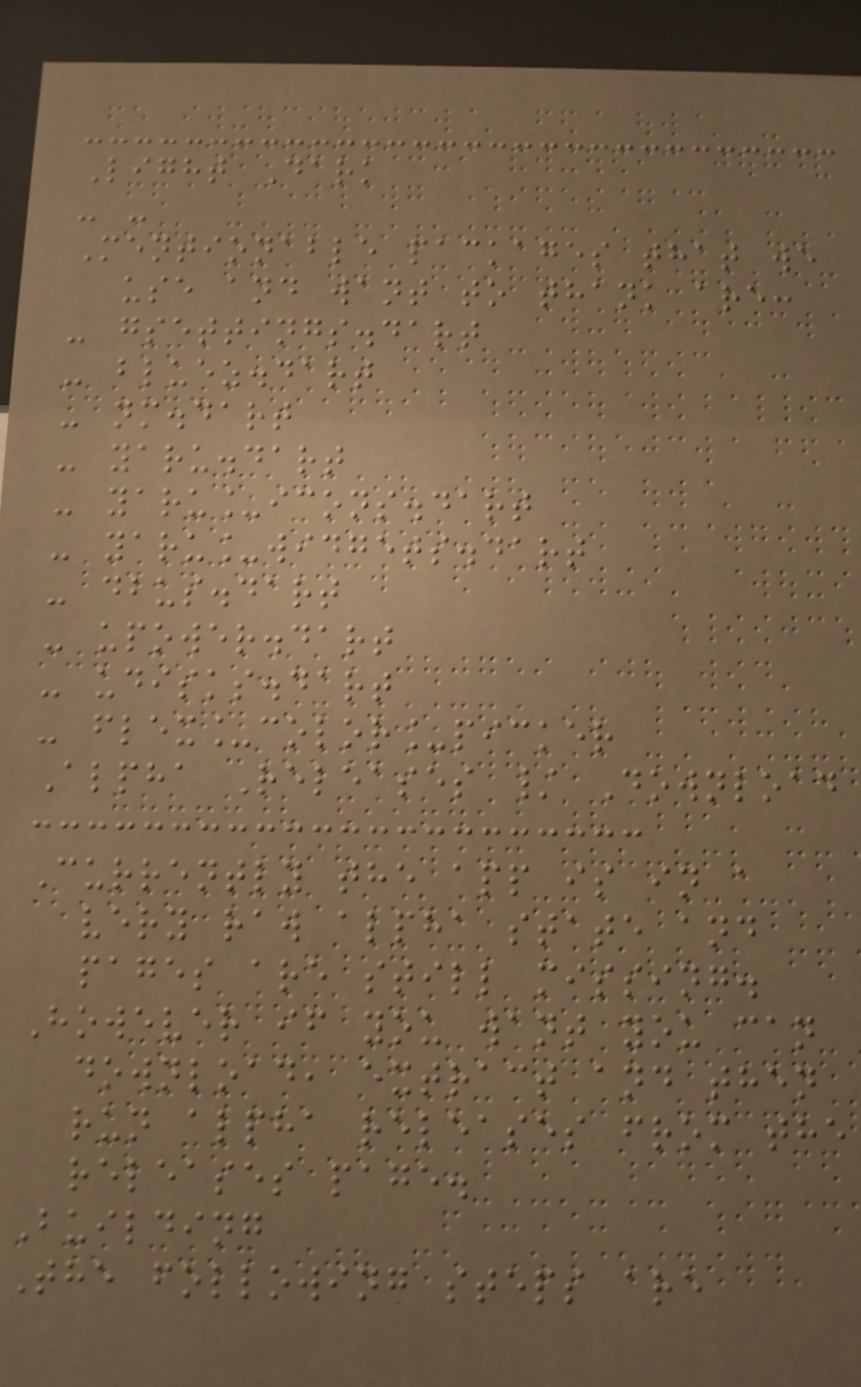Light Dark
- -
Mentionable packages that we
use and want to thank are:
- gsettings.dart
- bluez.dart
- nm.dart
- yaru.dart
- yaru_icons.dart
- yaru_widgets.dart
- dbus.dart
- upower.dart
- udisks.dart
- flex_color_picker
Alpha Releases / Download
Currently the app is in a
very raw alpha state and
pages are still missing.
However if you want you can
download, extract and then
run alpha releases from the
releases page.
Building
The following steps are
